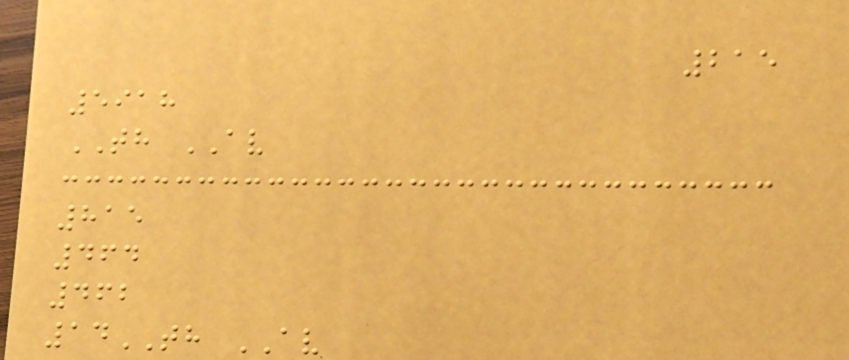215
5918
TH AV
815
464
462
14TH AV
